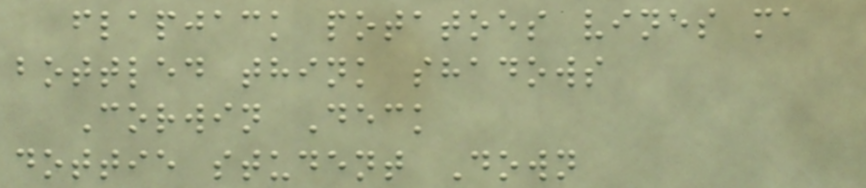flapjack potatoes vines ma
bottled think shadows
Corwin Deck
dottie student Down
